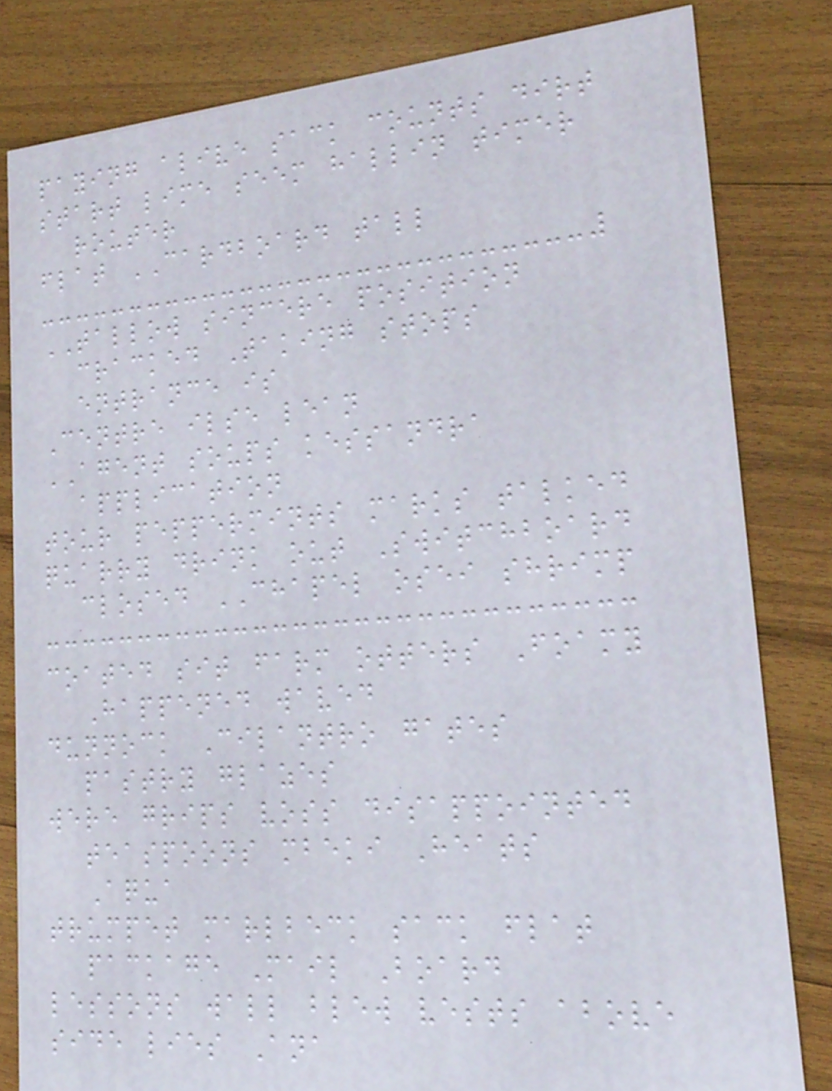paying alive sack counts dirt
start lime seem hallin timer
router
flat CARDBOARD tall
TALLOW sincere position
cracked Taking stops
entrance is
Centre ilse lean
AGENT soups kessandra
application
tour peppermints marks talked
quarry drink out Switchboard
closed CHAPEL osei shrimp
coated sit farm otters Foamy
Happened waved
dunnock Cilantro gates
pastry glazes
were grips voss disappointed
teaspoons mbeki Heats
Aqua
trumpet marlbeck sack flat
package Mail Board
lessons wall blew vests above
side lies Ana
